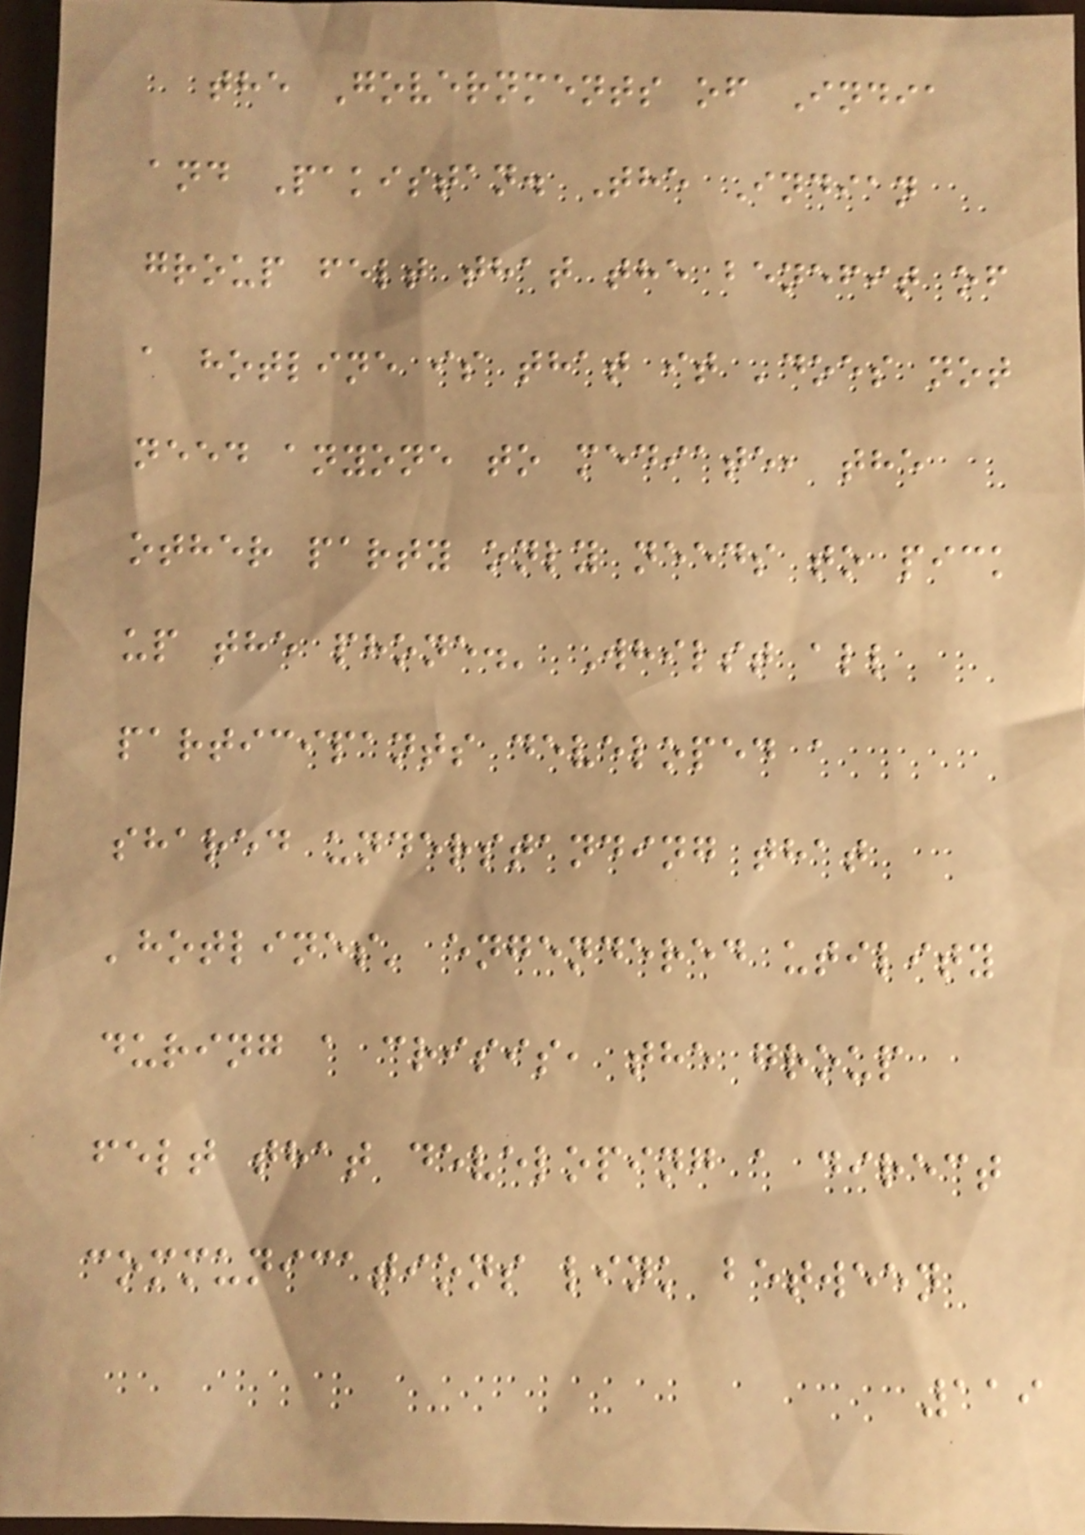the Governments of India
and Pakistan. The Indian
group felt that the benefit of
a hotline is that it 'does not
need anyone to mediate, the
other party only needs to pick
up the phone.' Whilst all
participants developed a
shared understanding that
'hotlines' engendered utility
during a crisis, the group
felt that developing a direct
communications link between
119
